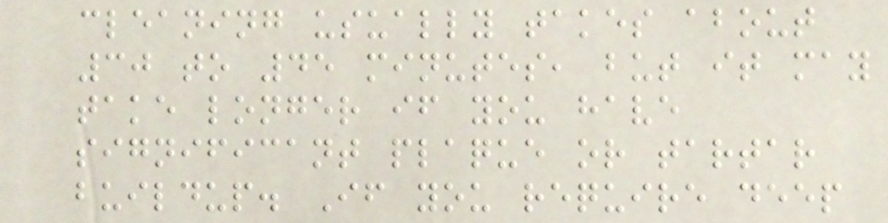cleaning usually takes about
30 to 45 minutes, but it may
take longer if you have
significant plaque or tartar
buildup. If you require deep
